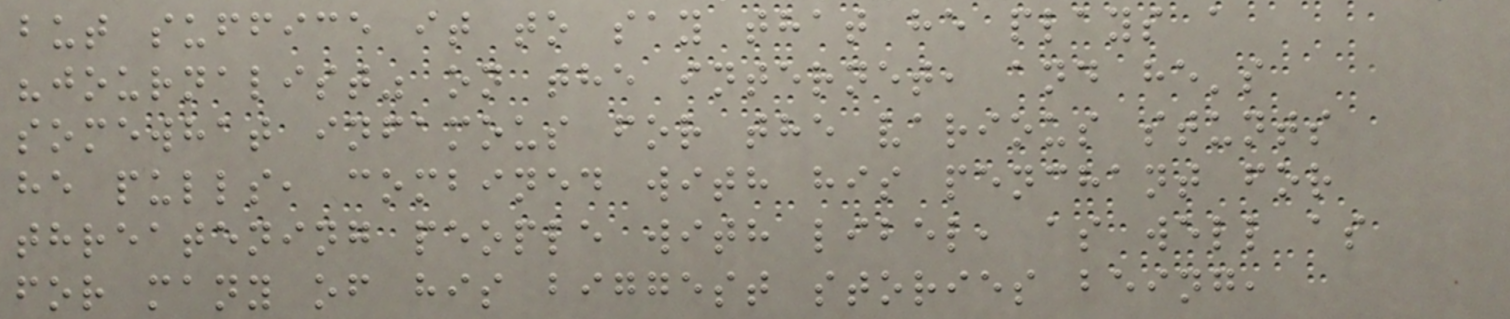but suffice it to say that he plays a
"journalist" on the internet, and he's
somewhat infamous for the various stunts
he pulls, combined with his penchant for
threatening people with libel, as well as
for many of his biggest stories being,
